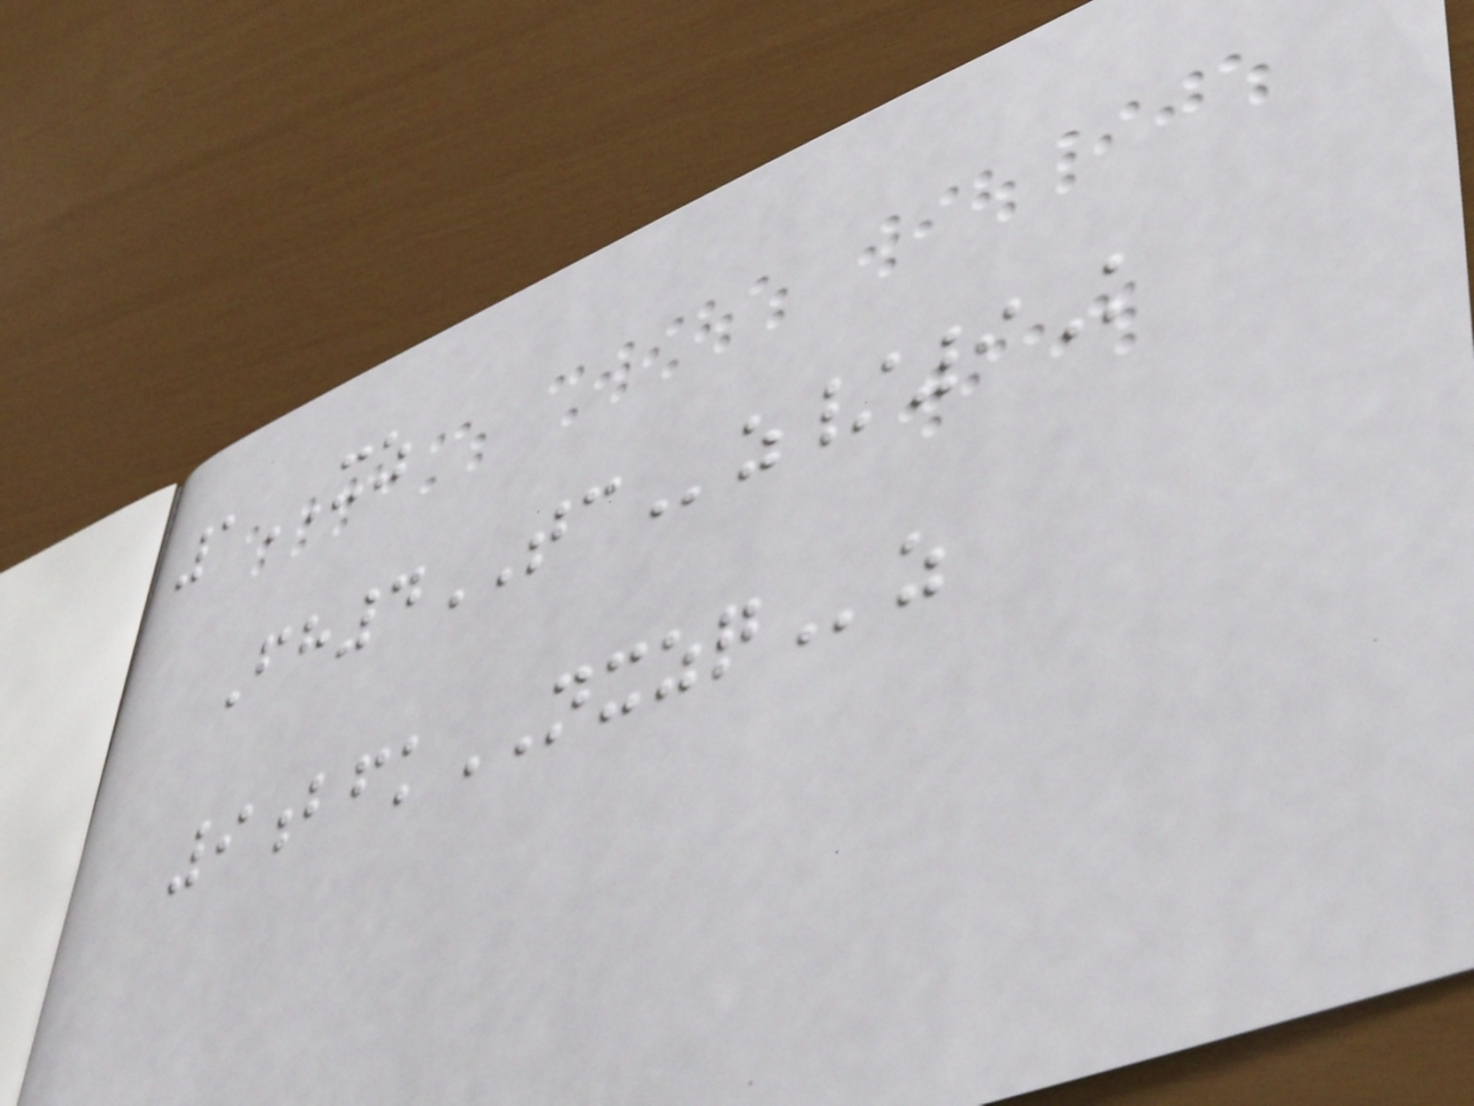1XZ
Fh4TCz/9K
9bfkNXZQz
